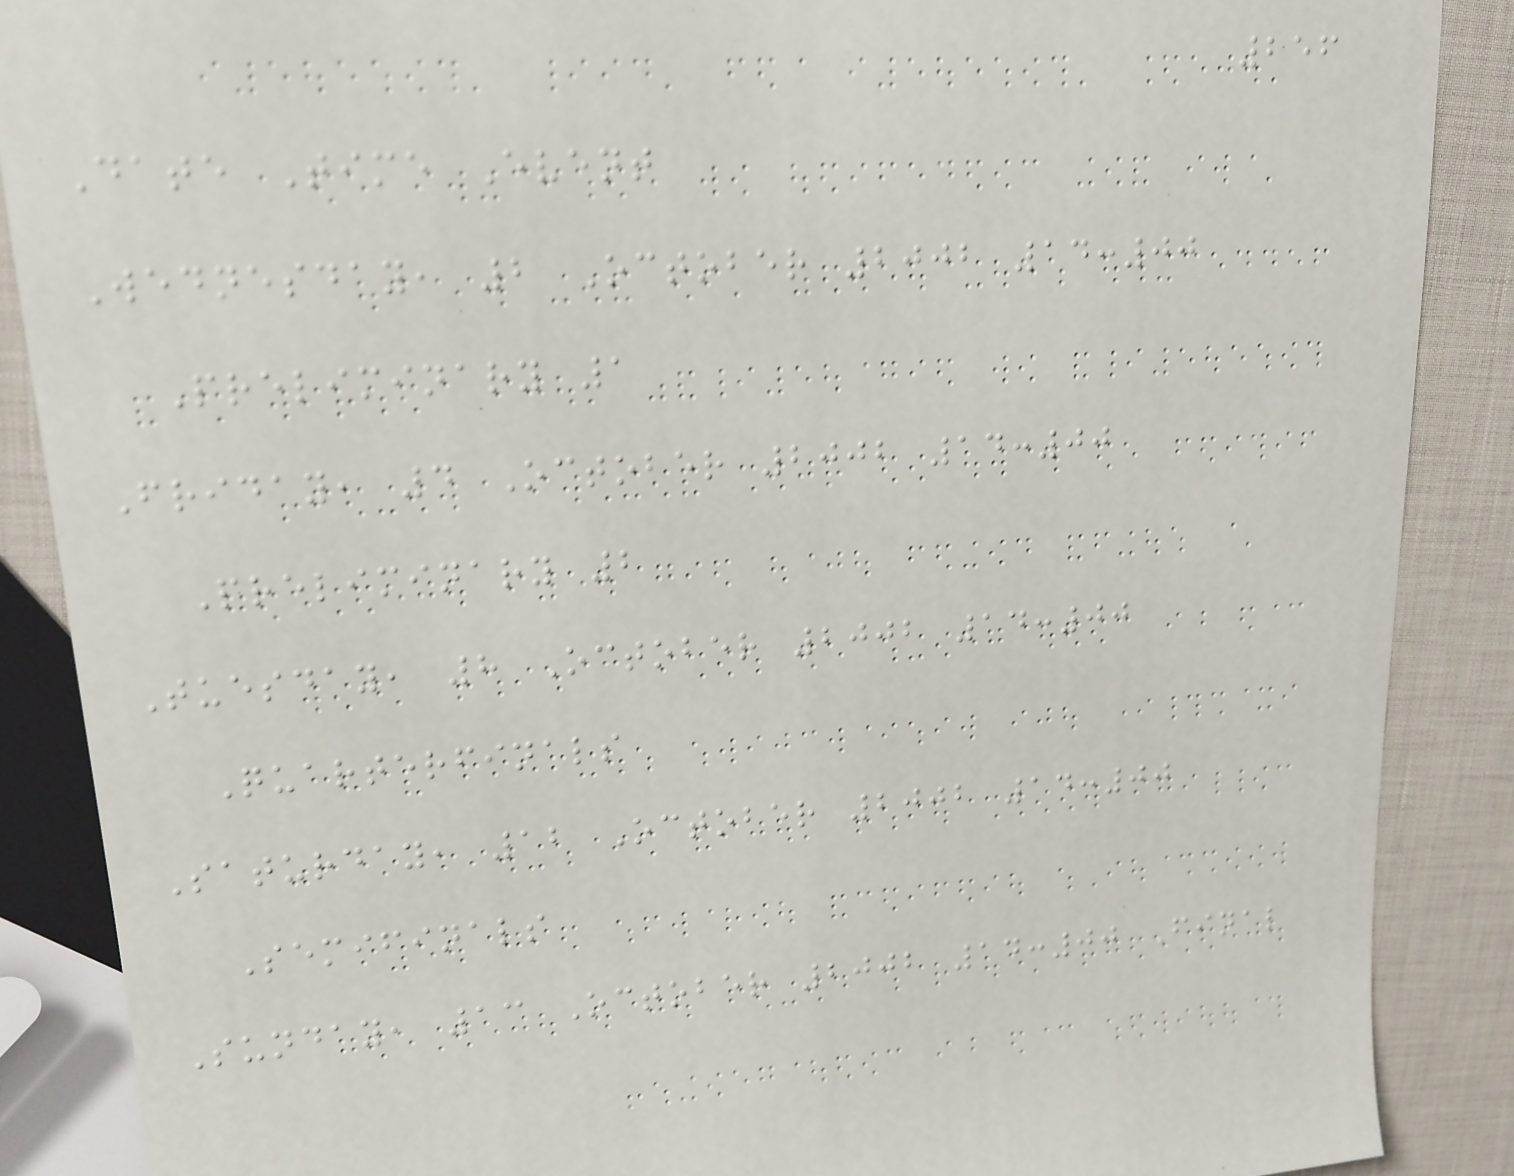256
Date Time Event
Wednesday, 2 October 2002 14:00
Preliminary 1
Friday, 4 October 2002 14:00
Preliminary 2
Tuesday, 8 October 2002 14:00
Quarterfinals
Saturday, 12 October 2002 14:00
Semifinals
Sunday, 13 October 2002 14:00 Final
